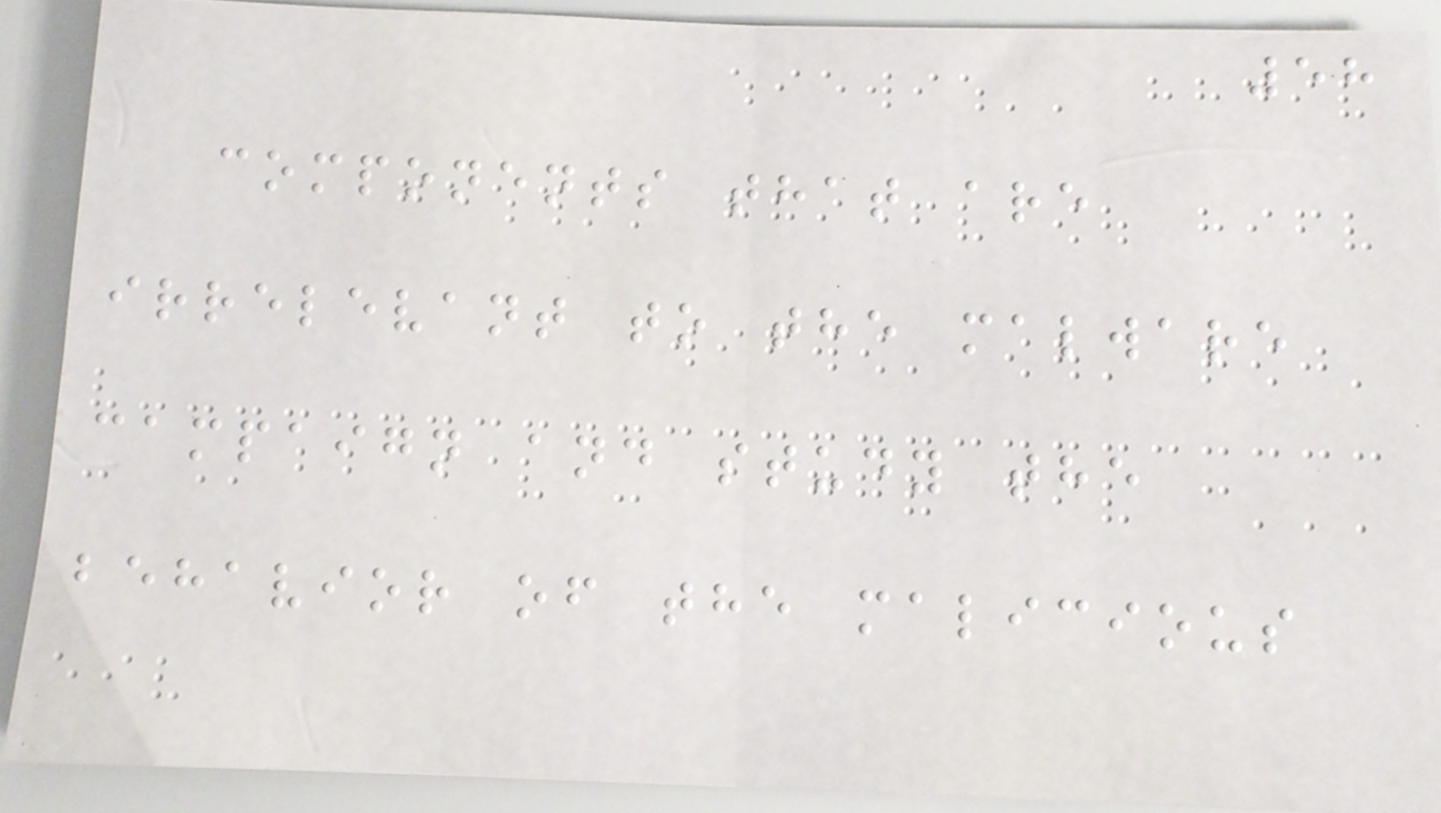58
components that are
irrelevant to the malware
campaign and study the
behavior of the malicious
